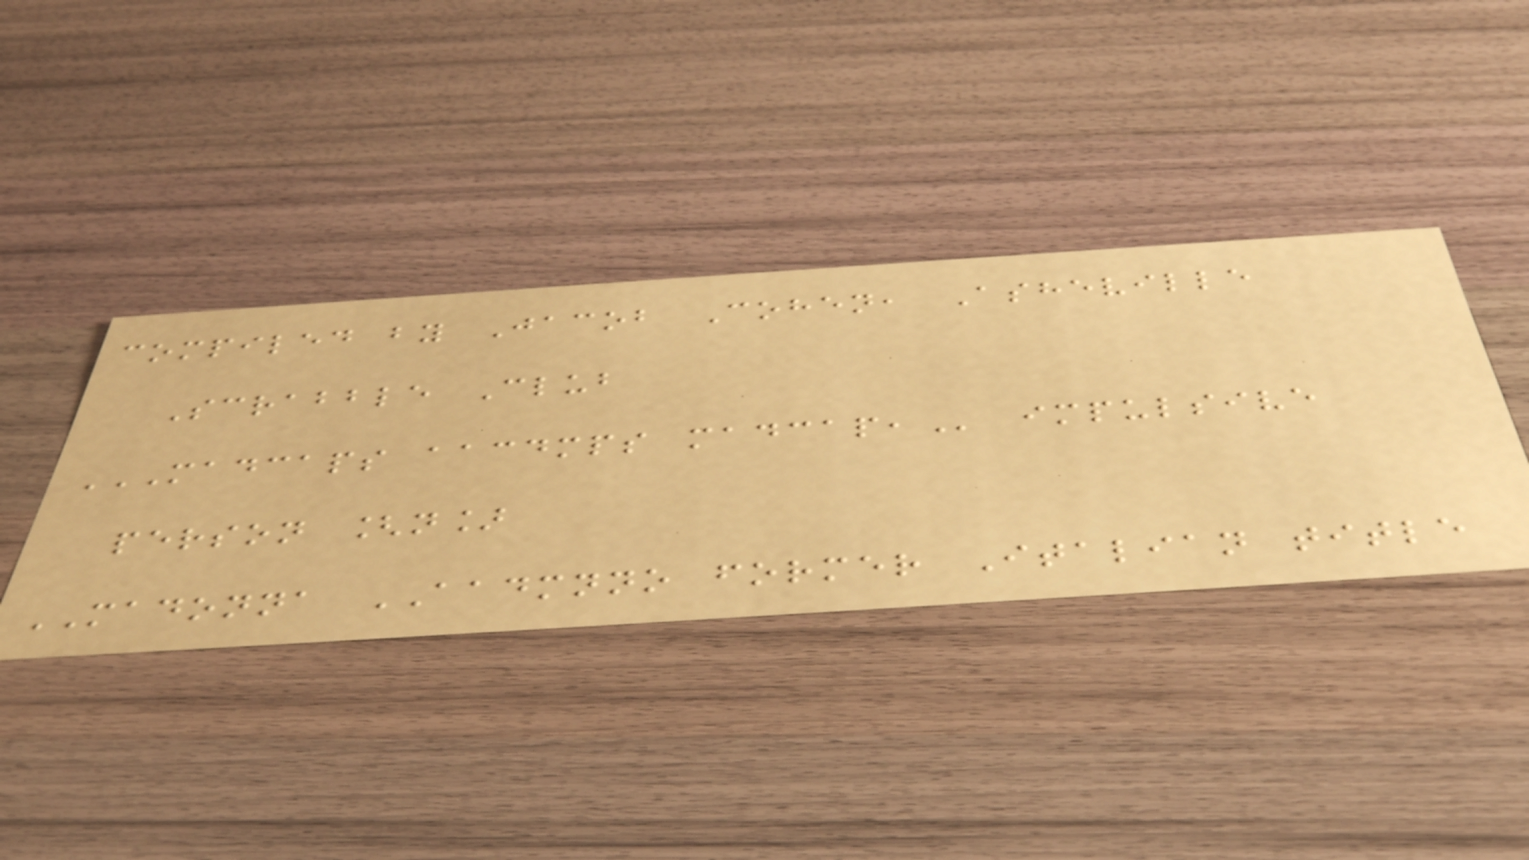compiled by Jacob Cohen, Asheville
Scrabble Club
MADCAPS AACDMPS MADCAP, impulsive
person [n]
MADONNA AADMNNO former Italian title
